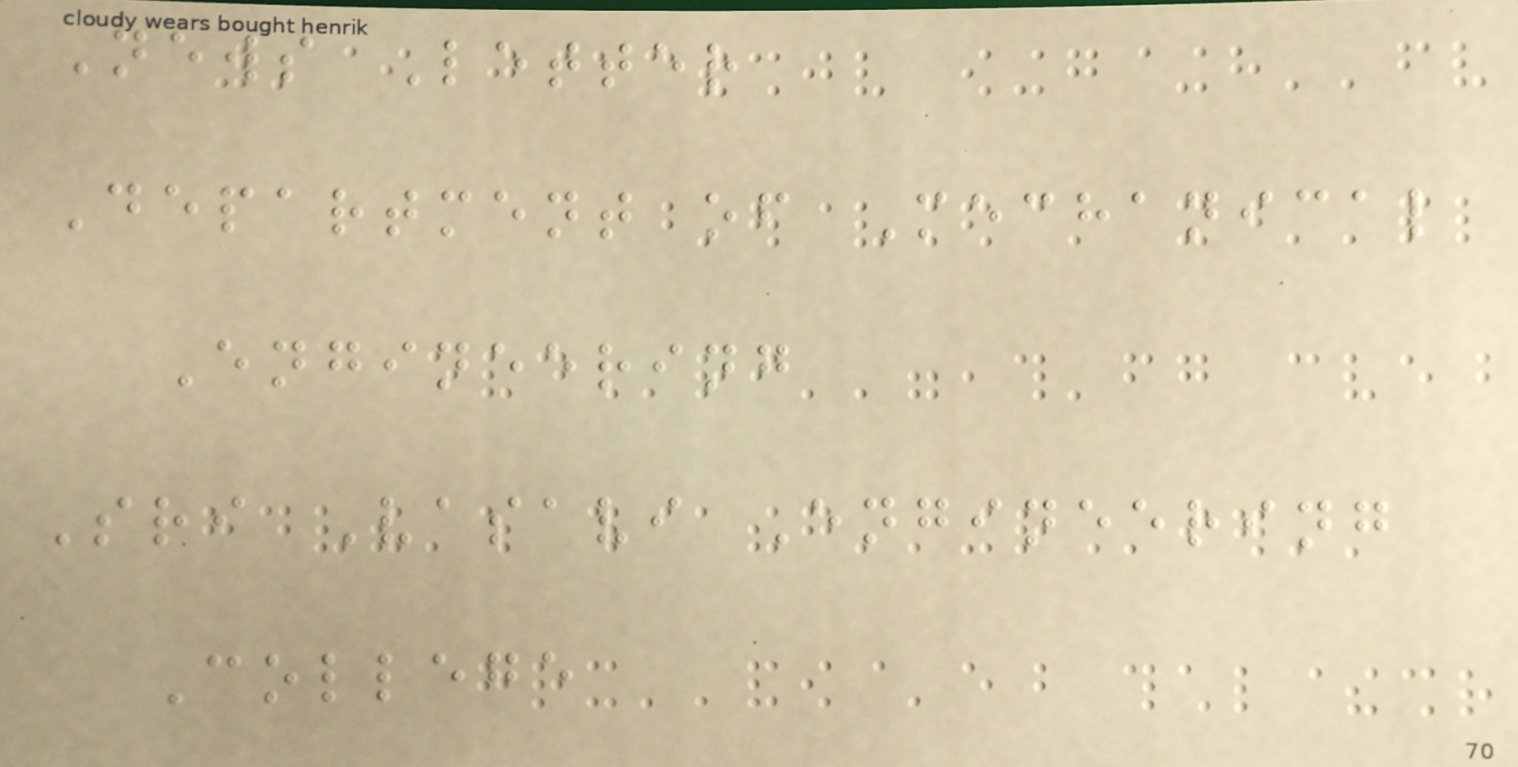News Letter
Department of Mechanical
Engineering
Sri Vasavi Engineering
College
